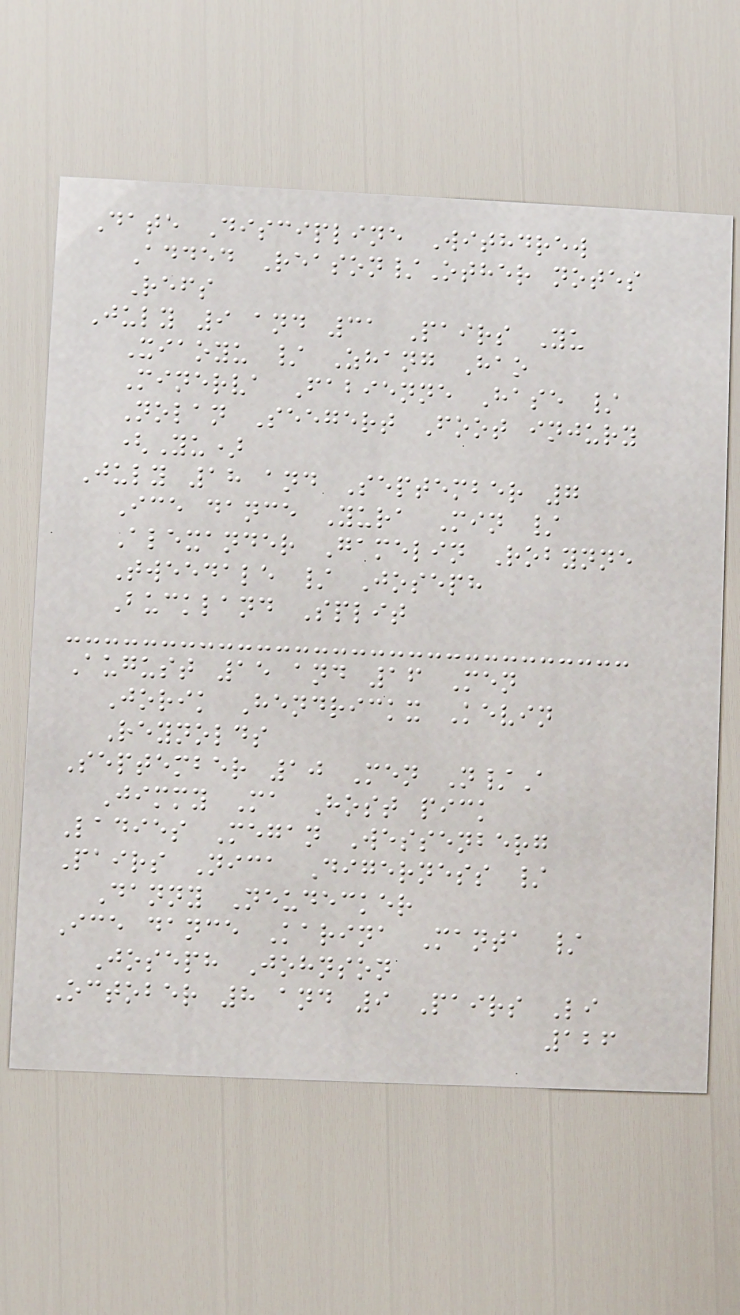Date Discipline Withdrew
Added Reason/Other notes
Refs
July 9 and 31 Pairs Yu
Xiaoyu / Zhang Hao
Minerva Fabienne Hase /
Nolan Seegert Foot injury
(Yu)
July 18 and September 7
Ice dance Yura Min /
Alexander Gamelin Robynne
Tweedale / Joseph
Buckland Split
August 15 and 16 Men
Jorik Hendrickx Kevin
Reynolds
September 10 Men N/A
Jimmy Ma Host pick
Ladies Megan Wessenberg
Pairs Nica Digerness /
Danny Neudecker
Ice dance Karina Manta /
Joseph Johnson
October 8 and 9 Pairs Li
126
